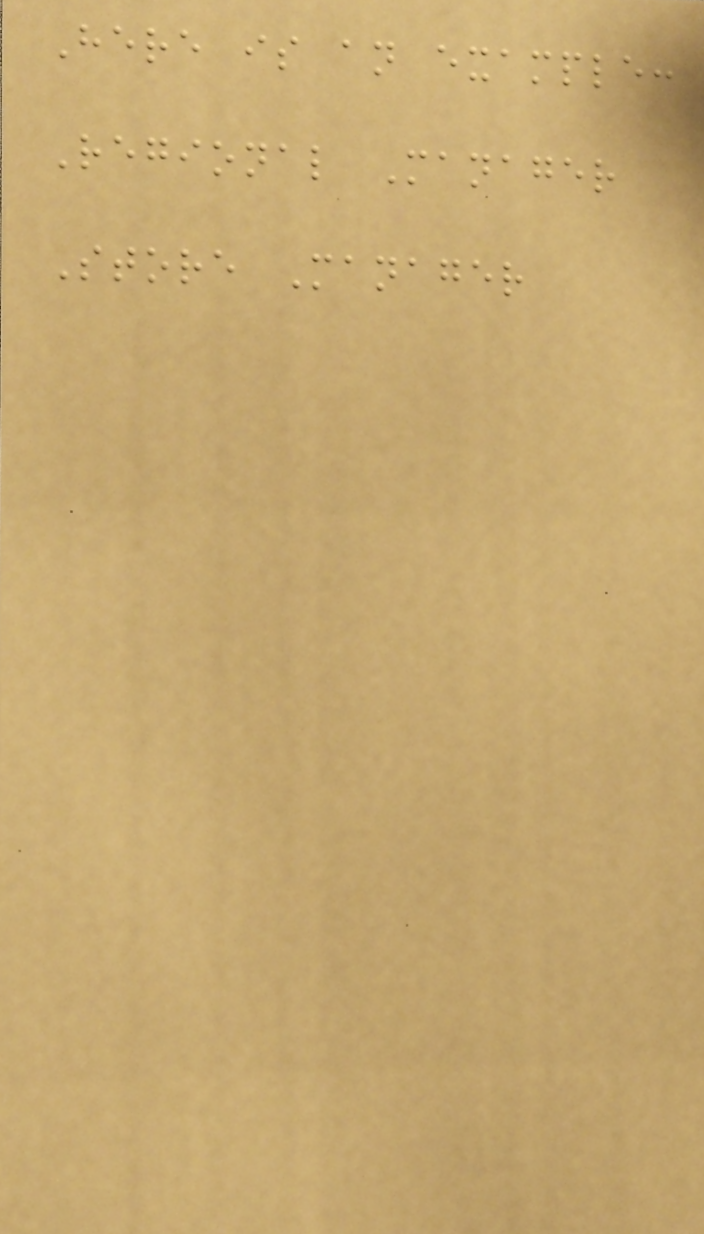Here is an example:
Regional Manager
Store Manager
